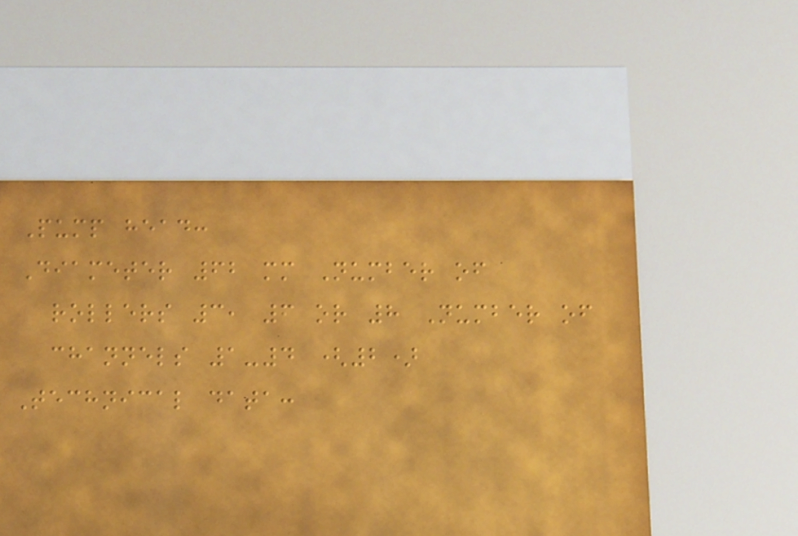Pump head:
Diameter 62 mm Number of
rollers 3, 6 or 8 Number of
channels 1-4 (2)
Technical data:
